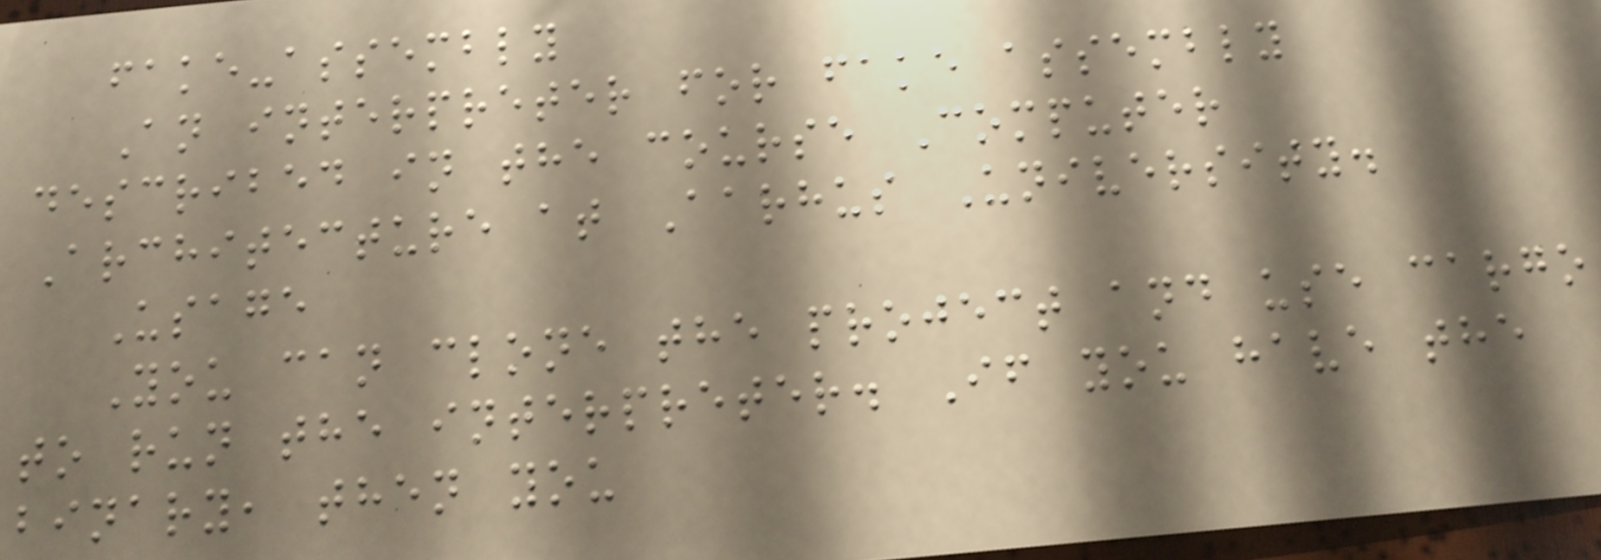fake-assembly
An interpreter for fake assembly
described in the course Computer
Architecture at Aarhus University.
Usage
You can clone the project and use cargo
to run the interpreter. If you have the
binary, then you
